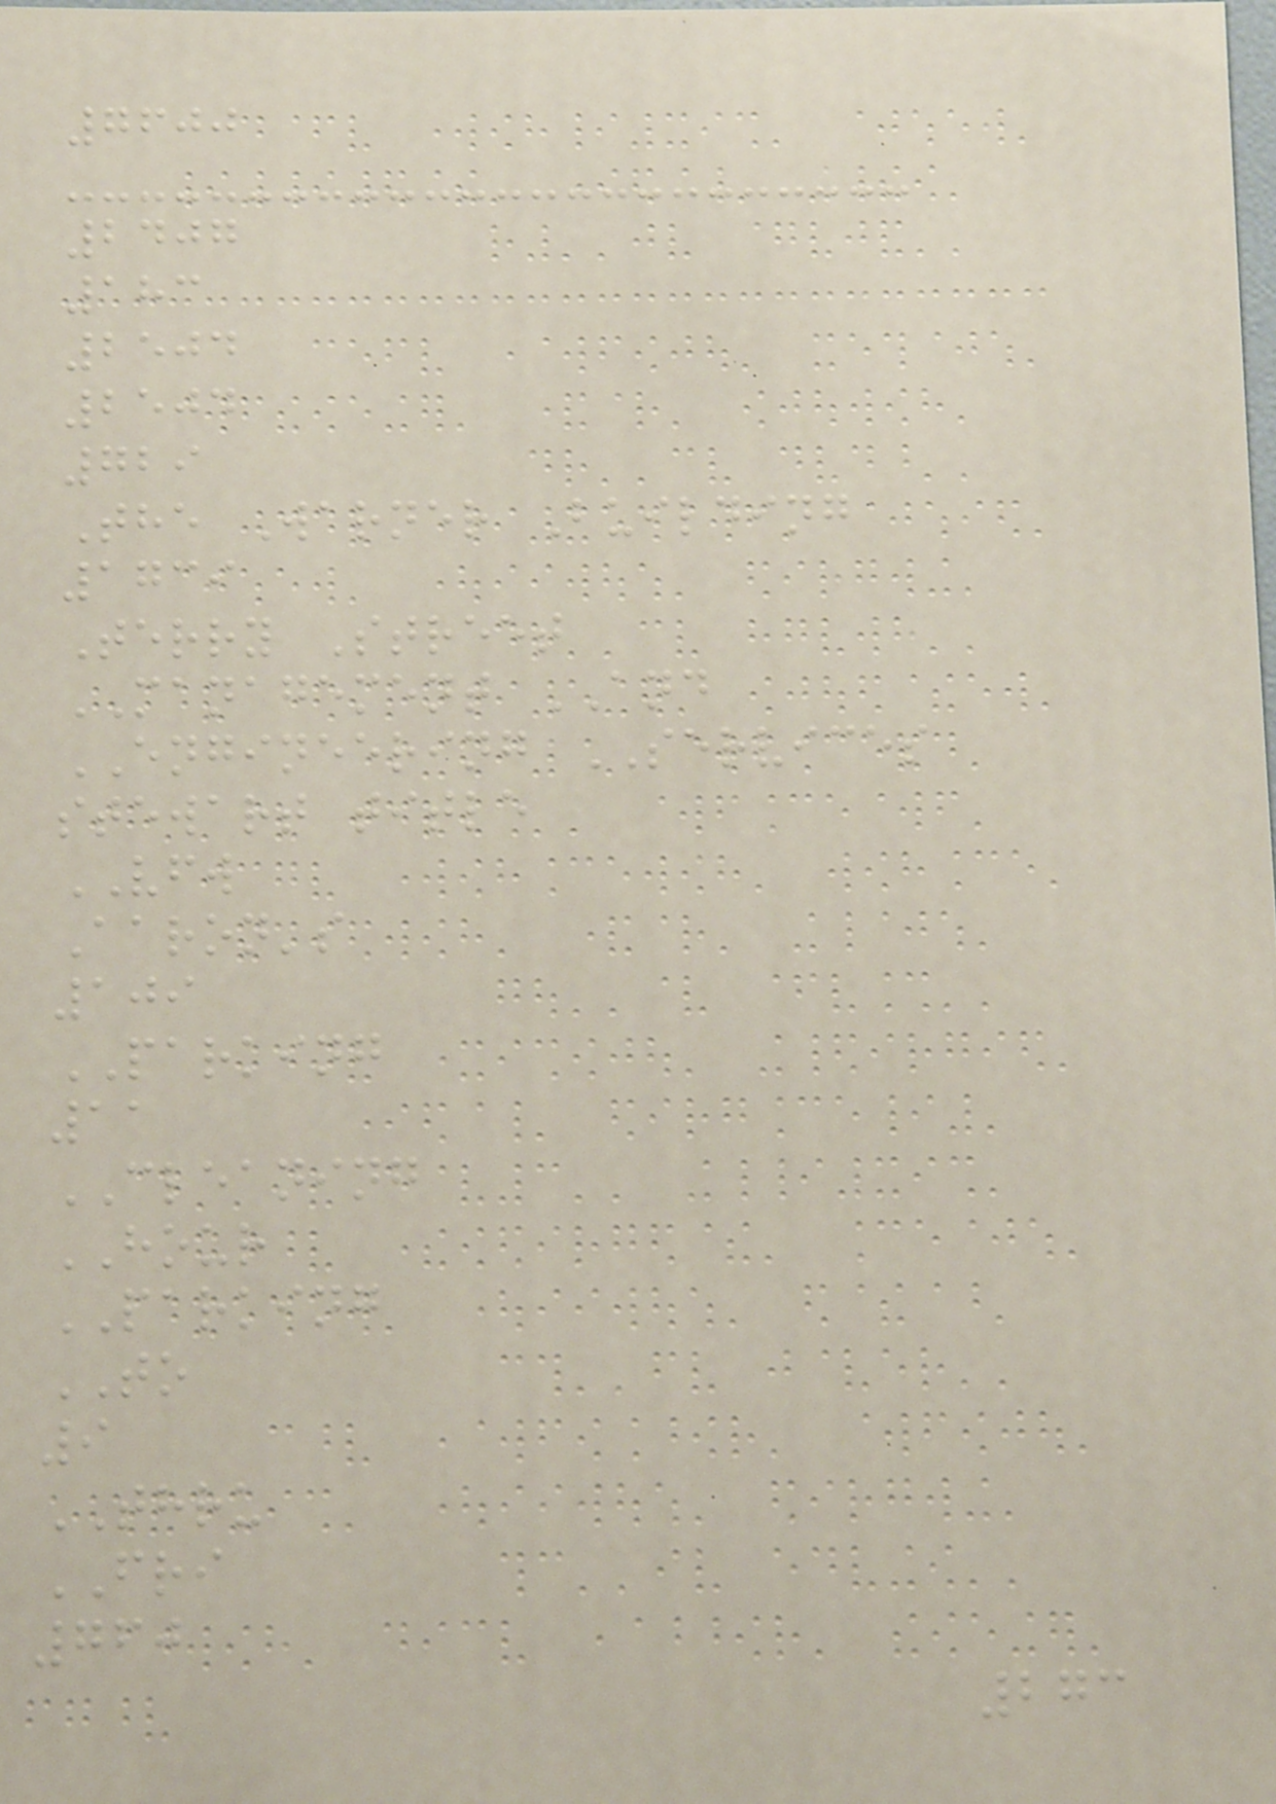7600
2407
183
2504
2504
729
The Warner Building
1739
Terry Street
MANAGEMENT AND
ENGINEERING SERVICES
stewart title
VFW
Aaron's
109
PARKING
11
CLEANING
HOUR
PARKING
TO
9
THRU
FRI
760
273
